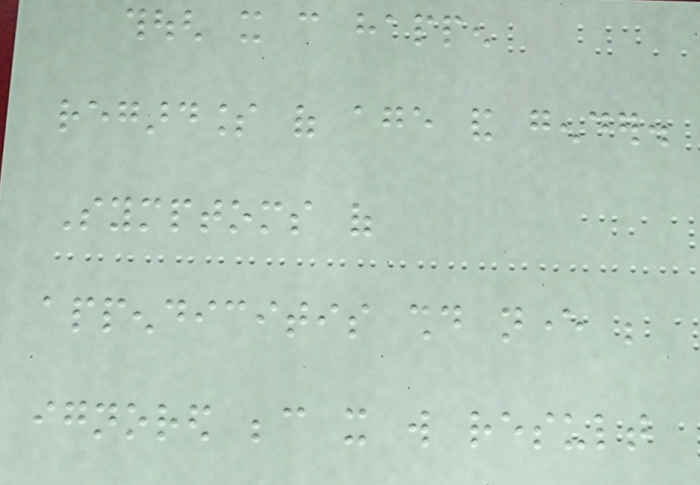though it can happen
regardless of age and gender.
Symptoms of
appendicitis should never be
ignored because it will result
